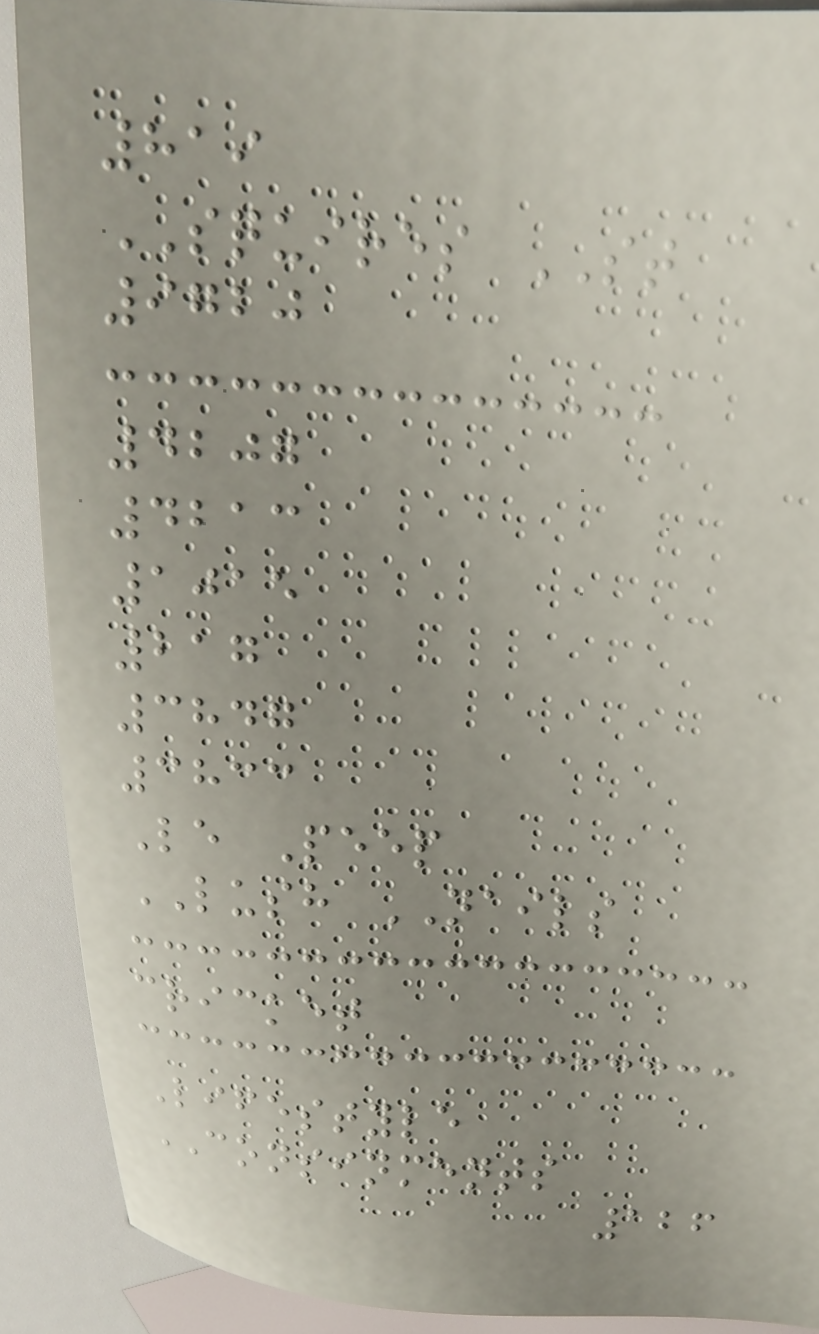819
SQUIRES ST
9720
4207
4213
1015
217
3847
3833
Le Peep
LUSH NAILS
cricket
Lifestyle
CONSINMENTS
126
